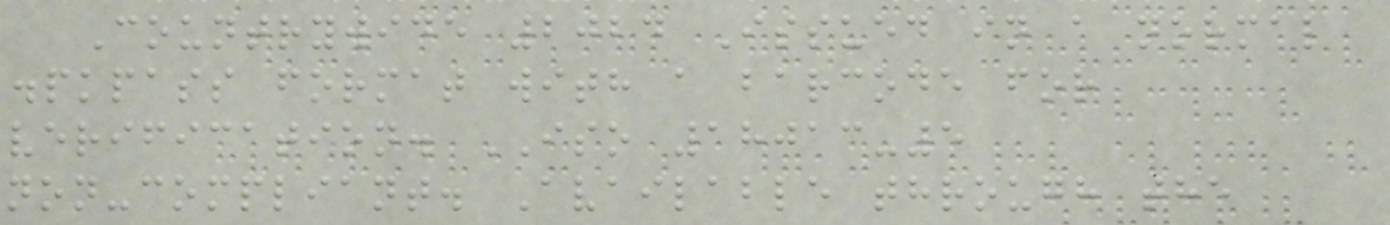Countrywide 2024 Issued in a normal
.pkpass format with a barcode for
verification. ISO 18013-5
non-compliant. Available through the
